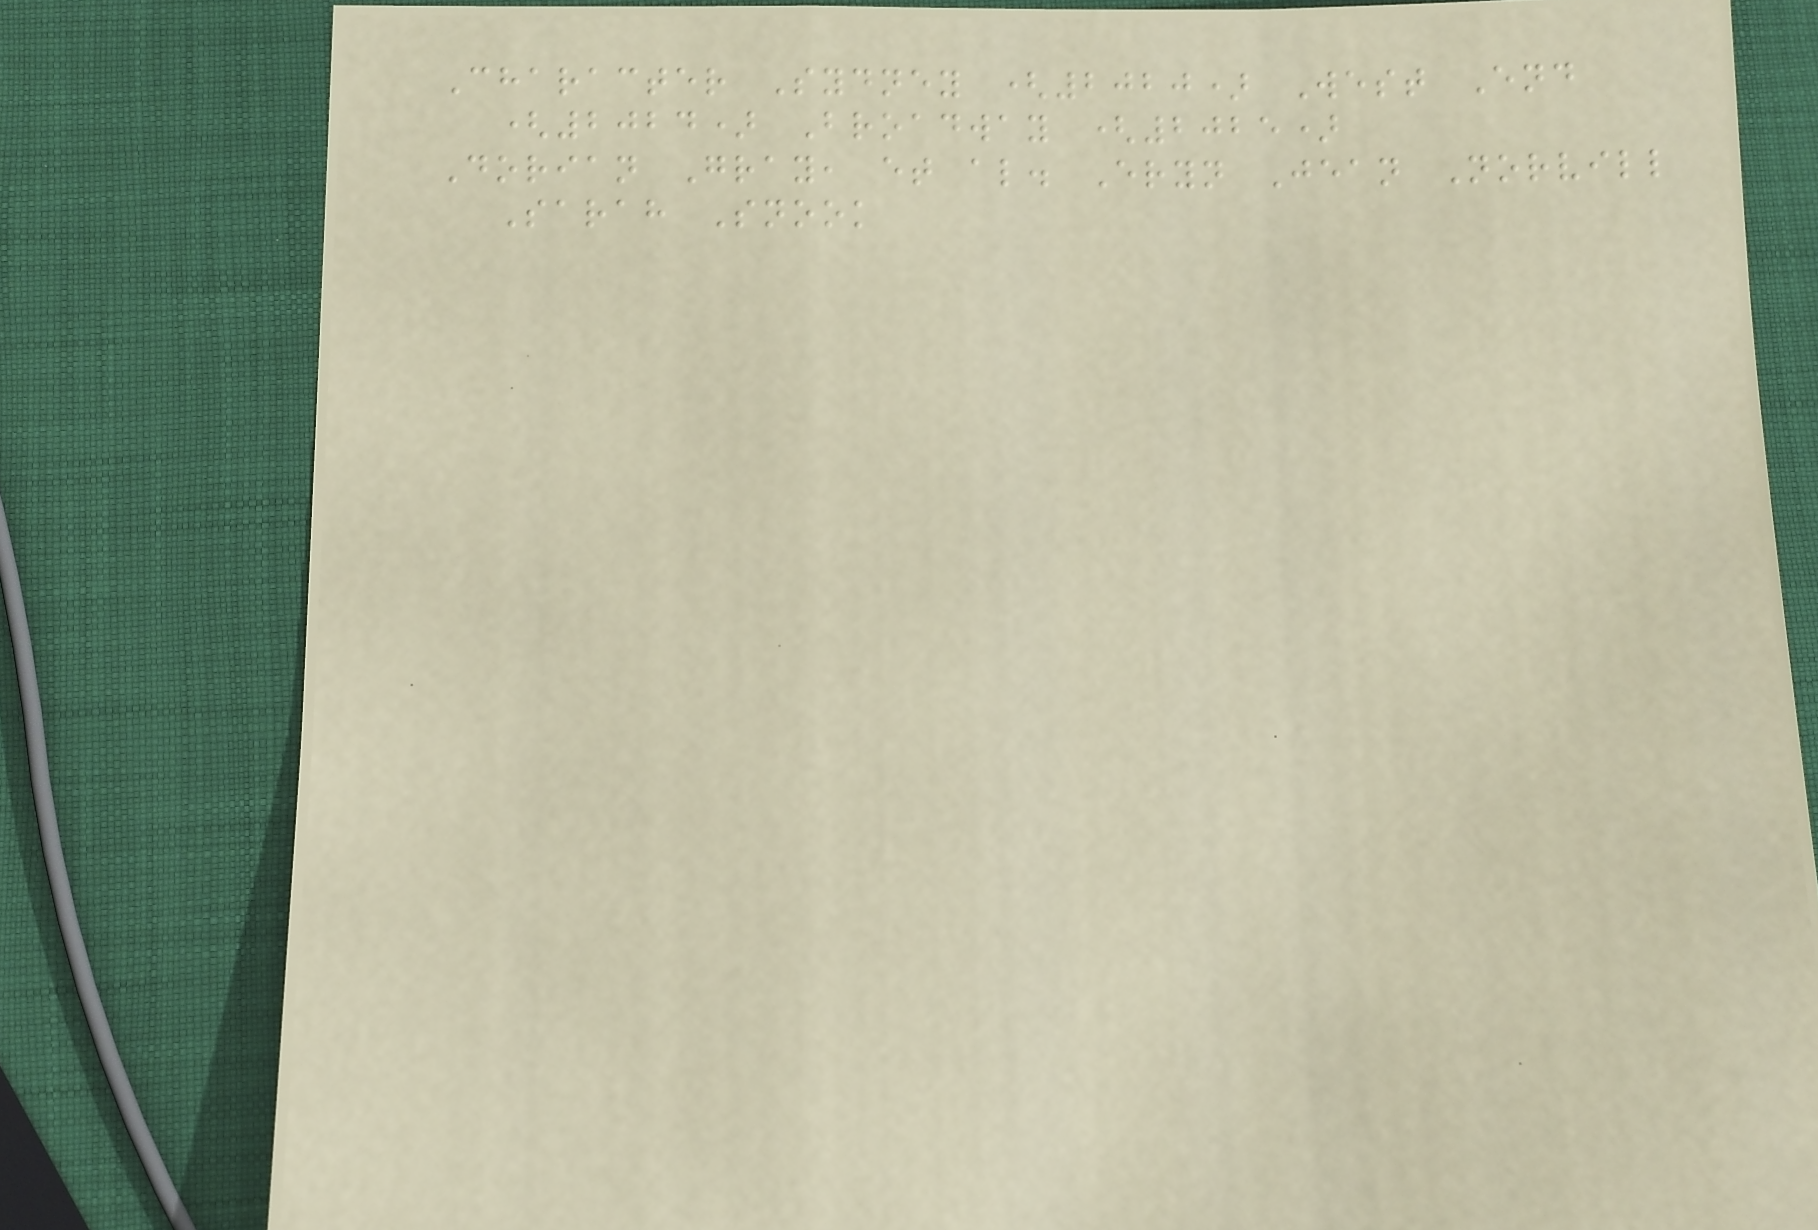Character Sydney (2020) West End
(2024) Broadway (2025)
Dorian Gray, et al. Eryn Jean Norvill
Sarah Snook
